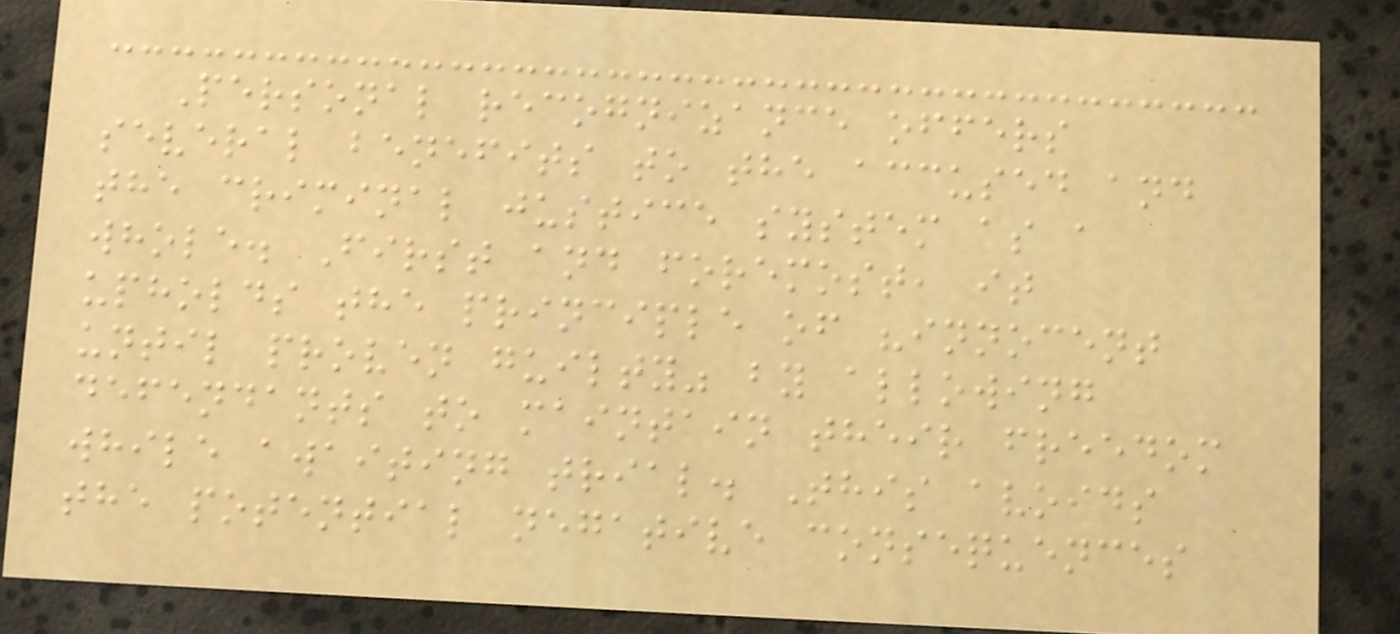Personal recognizance offers
several benefits to the accused and
the criminal justice system as a
whole. First and foremost, it
upholds the principle of "innocent
until proven guilty" by allowing
defendants to maintain their freedom
while awaiting trial. This avoids
the potential negative consequences
